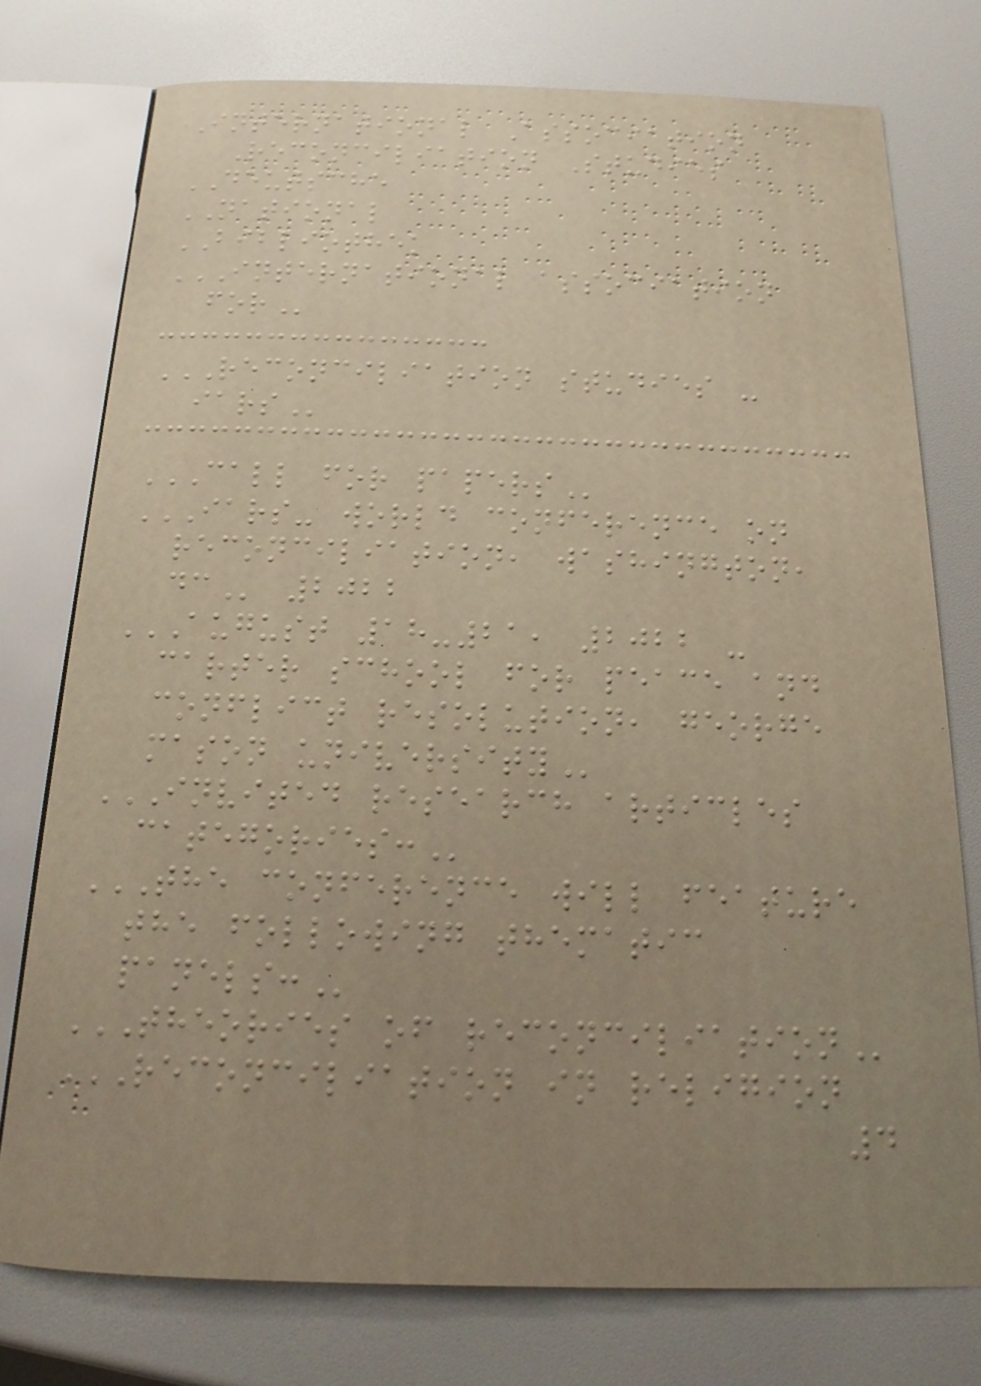International Association
Reconciliation Studies
DEUTSCHE
NATIONAL
BIBLIOTHEK
INTERNATIONAL ASSOCIATION
FOR
RECONCILIATION STUDIES -
IARS
CALL FOR PAPERS
IARS- WORLD CONFERENCE ON
RECONCILIATION, WASHINGTON,
DC 2022
AUGUST 18-21, 2022 -
CARTER SCHOOL FOR PEACE AND
CONFLICT RESOLUTION, GEORGE
MASON UNIVERSITY
INVITED RESEARCH ARTICLES
CATEGORIES:
THE CONFERENCE WILL FEATURE
THE FOLLOWING THEMATIC
PANELS:
THEORIES OF RECONCILIATION
RECONCILIATION IN RELIGION
4
